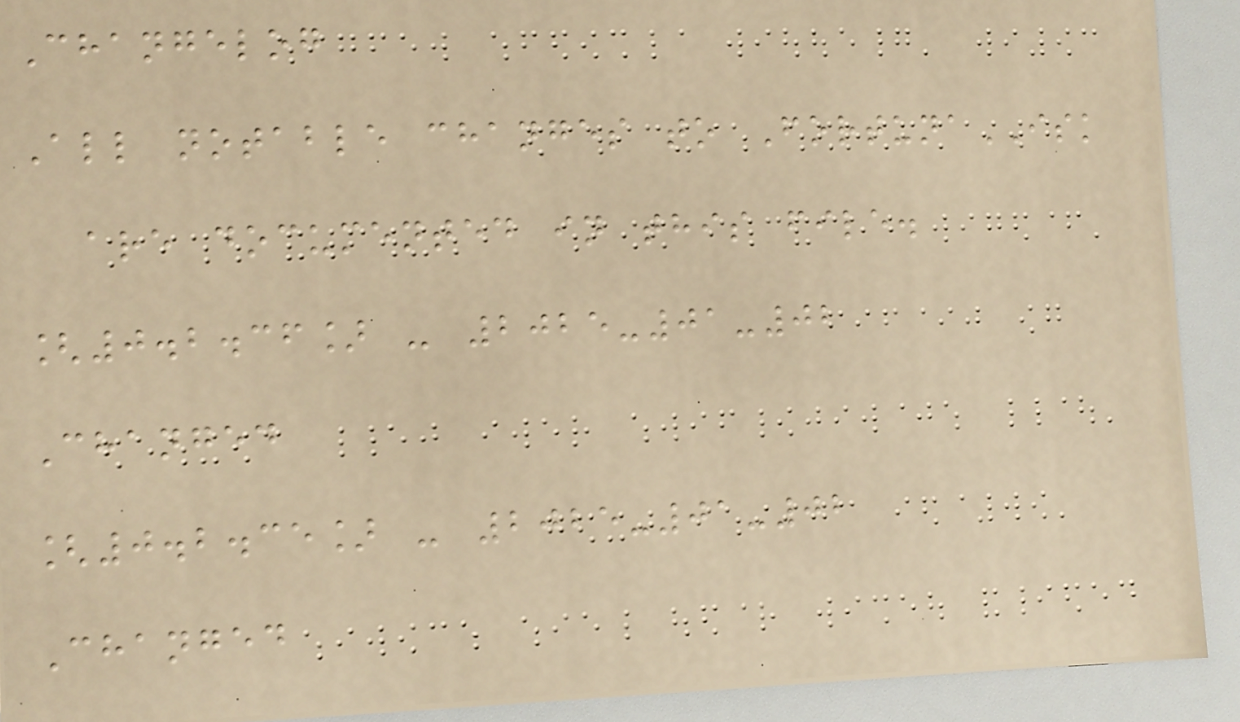Changelog
All notable changes to FortunaISK
are documented in this file.
[0.2.36] - 2025-01-02
Changed
[0.2.35] - 2025-01-02
Changed
